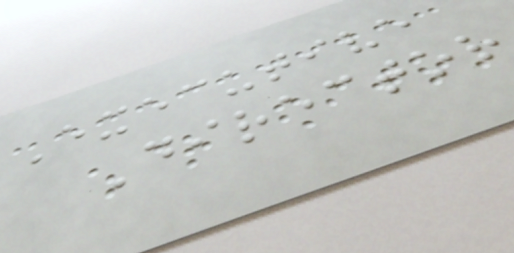Executive
Director
